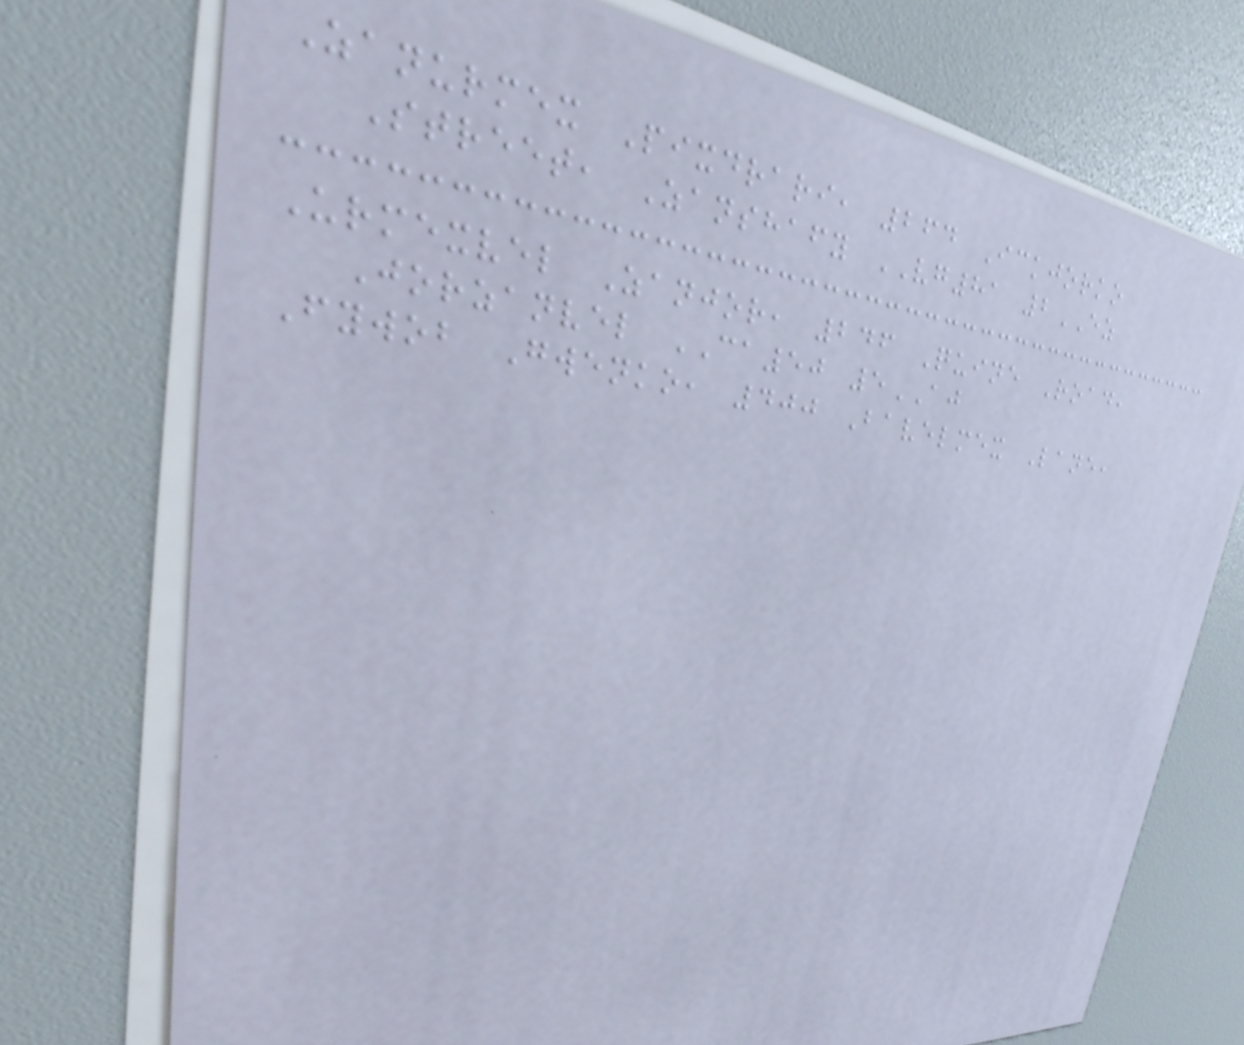Zanurmex Pixdrari, 264 Ickjorko
Street, Zanshafy VG81 2EZ
Urmexvel Zanjor, 246 Quine Road,
Jorzanvel CA50 5AJ
Fywob Gwenko, 400 Bavelmex Lane,
